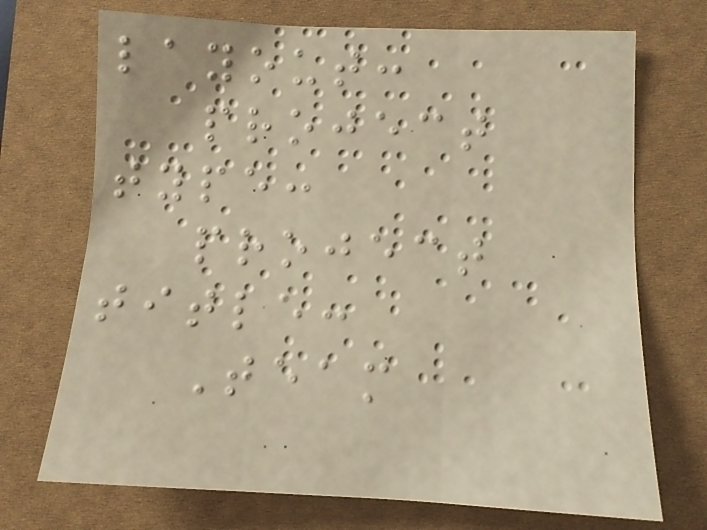layout:
project
type:
project
title:
Team
